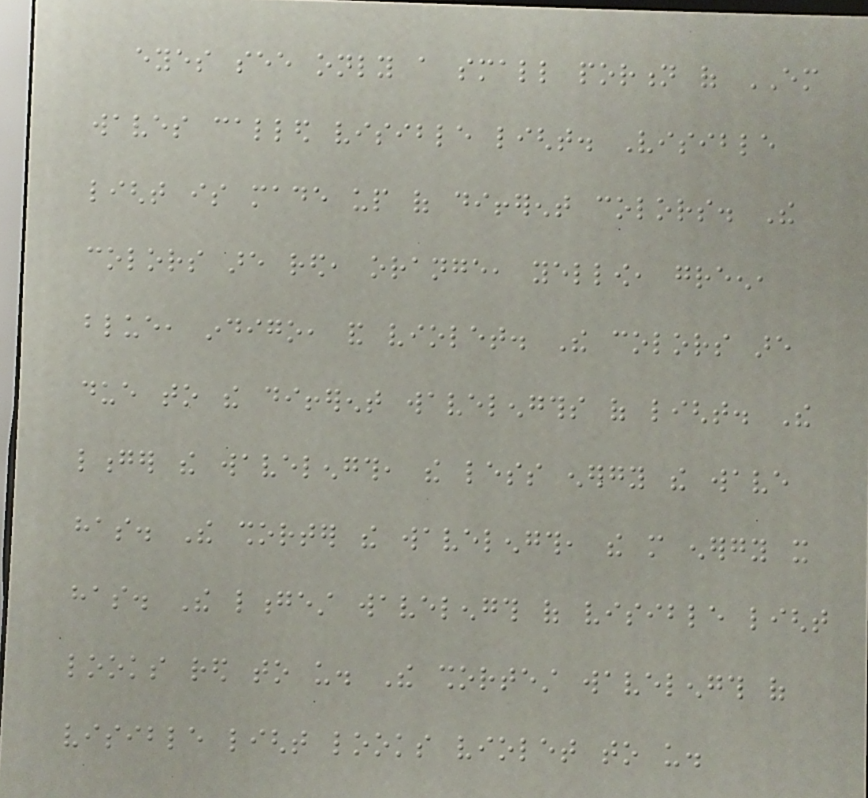eyes see only a small portion of EM
waves called visible light. Visible
light is made up of different colors. The
colors are red, orange, yellow, green,
blue, indigo, and violet. The colors are
due to the different wavelengths of light. The
longer the wavelength, the less energy the wave
has. The shorter the wavelength, the more energy it
has. The longest wavelength of visible light
looks red to us. The shortest wavelength of
visible light looks violet to us.
